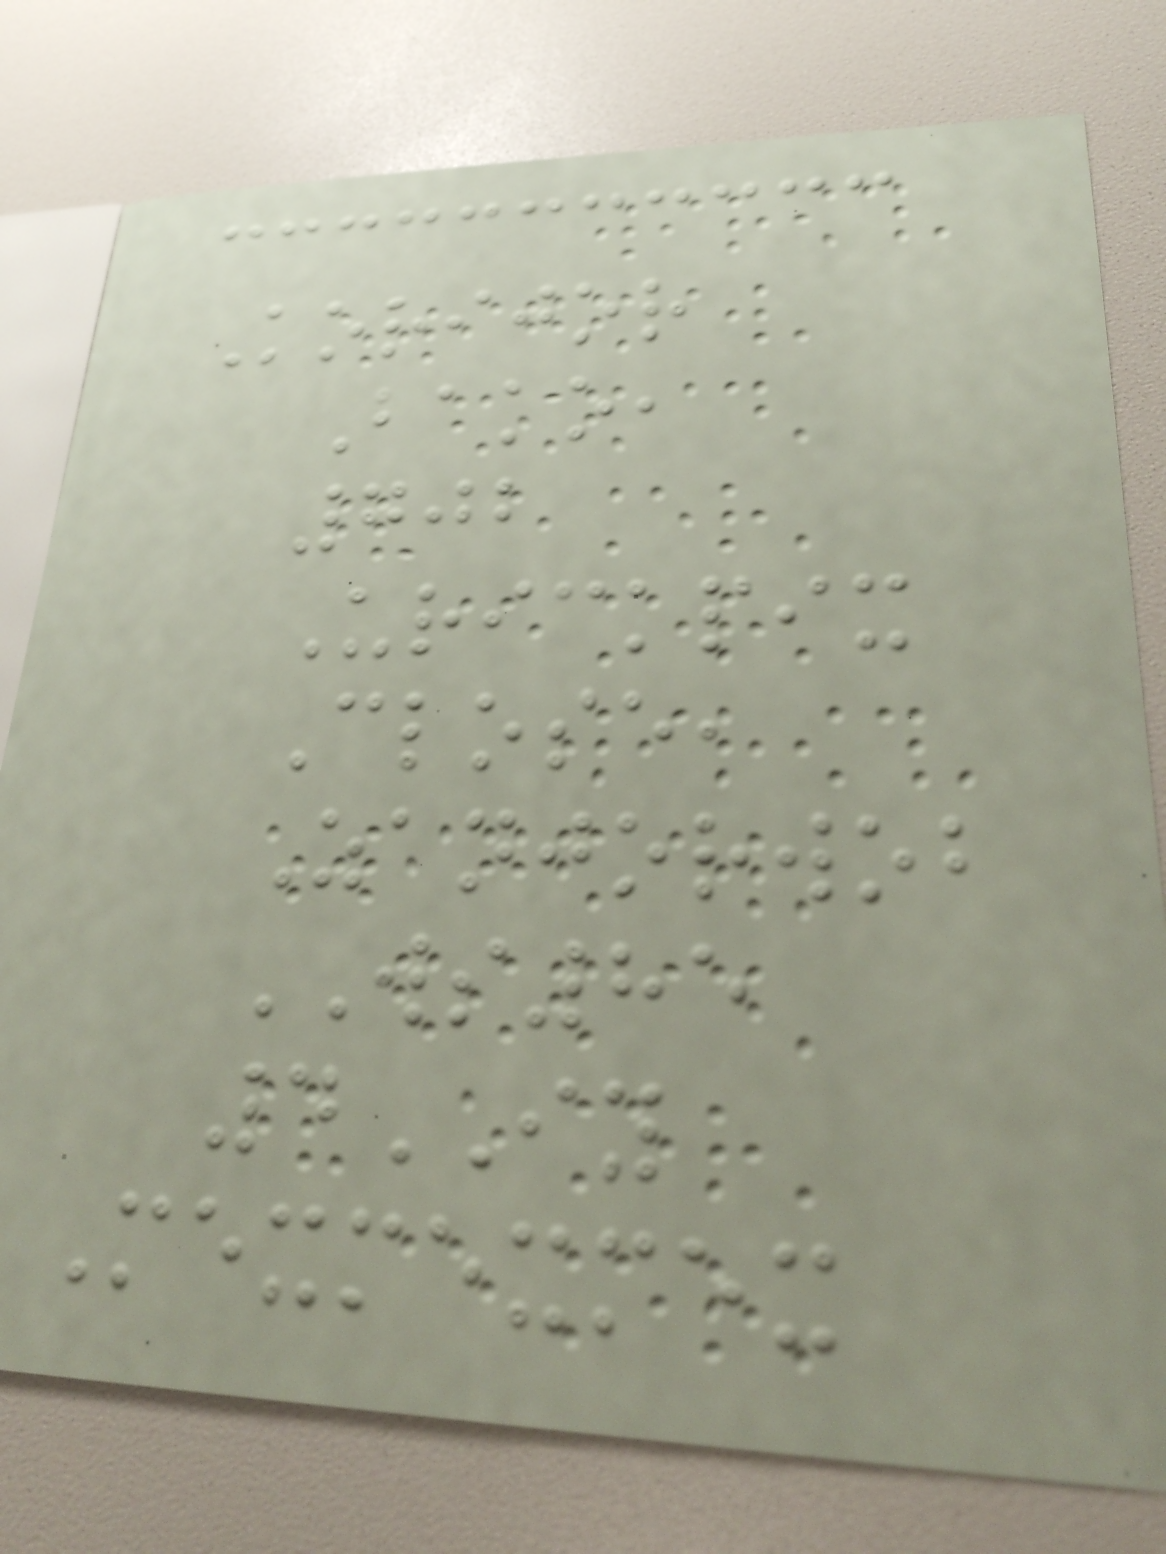Korijor
Bako,
702
Urickpix
Close,
Zanjorwob
WS85
4IY
Mexmexmex
